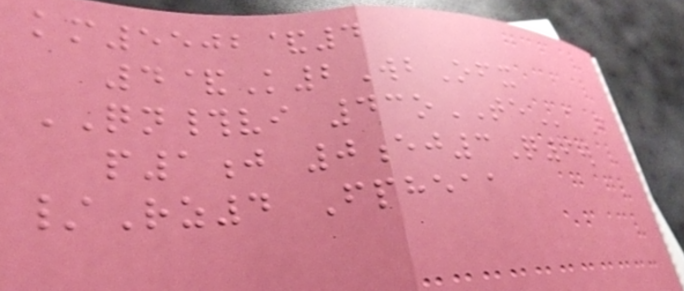km5502&4
4&K2WbOfx
QN#vi 43oTEaF
p1j 0ej3Q9w
/Rz4 Fpheaa
